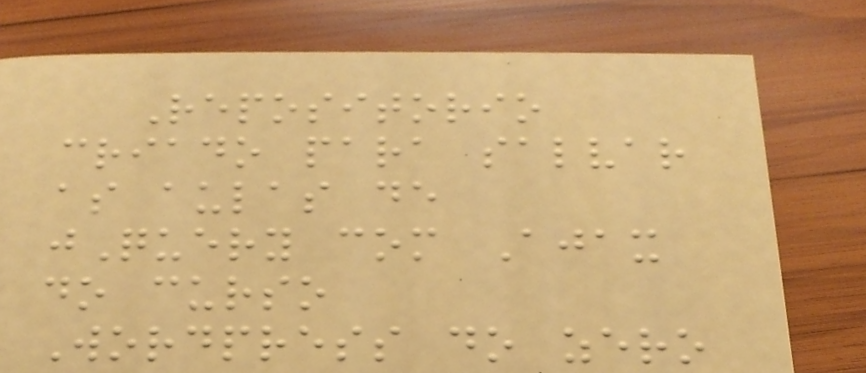Repositorio
criado para salvar
as aulas de
jQuery com Ajax
do curso
Wordpress do zero
